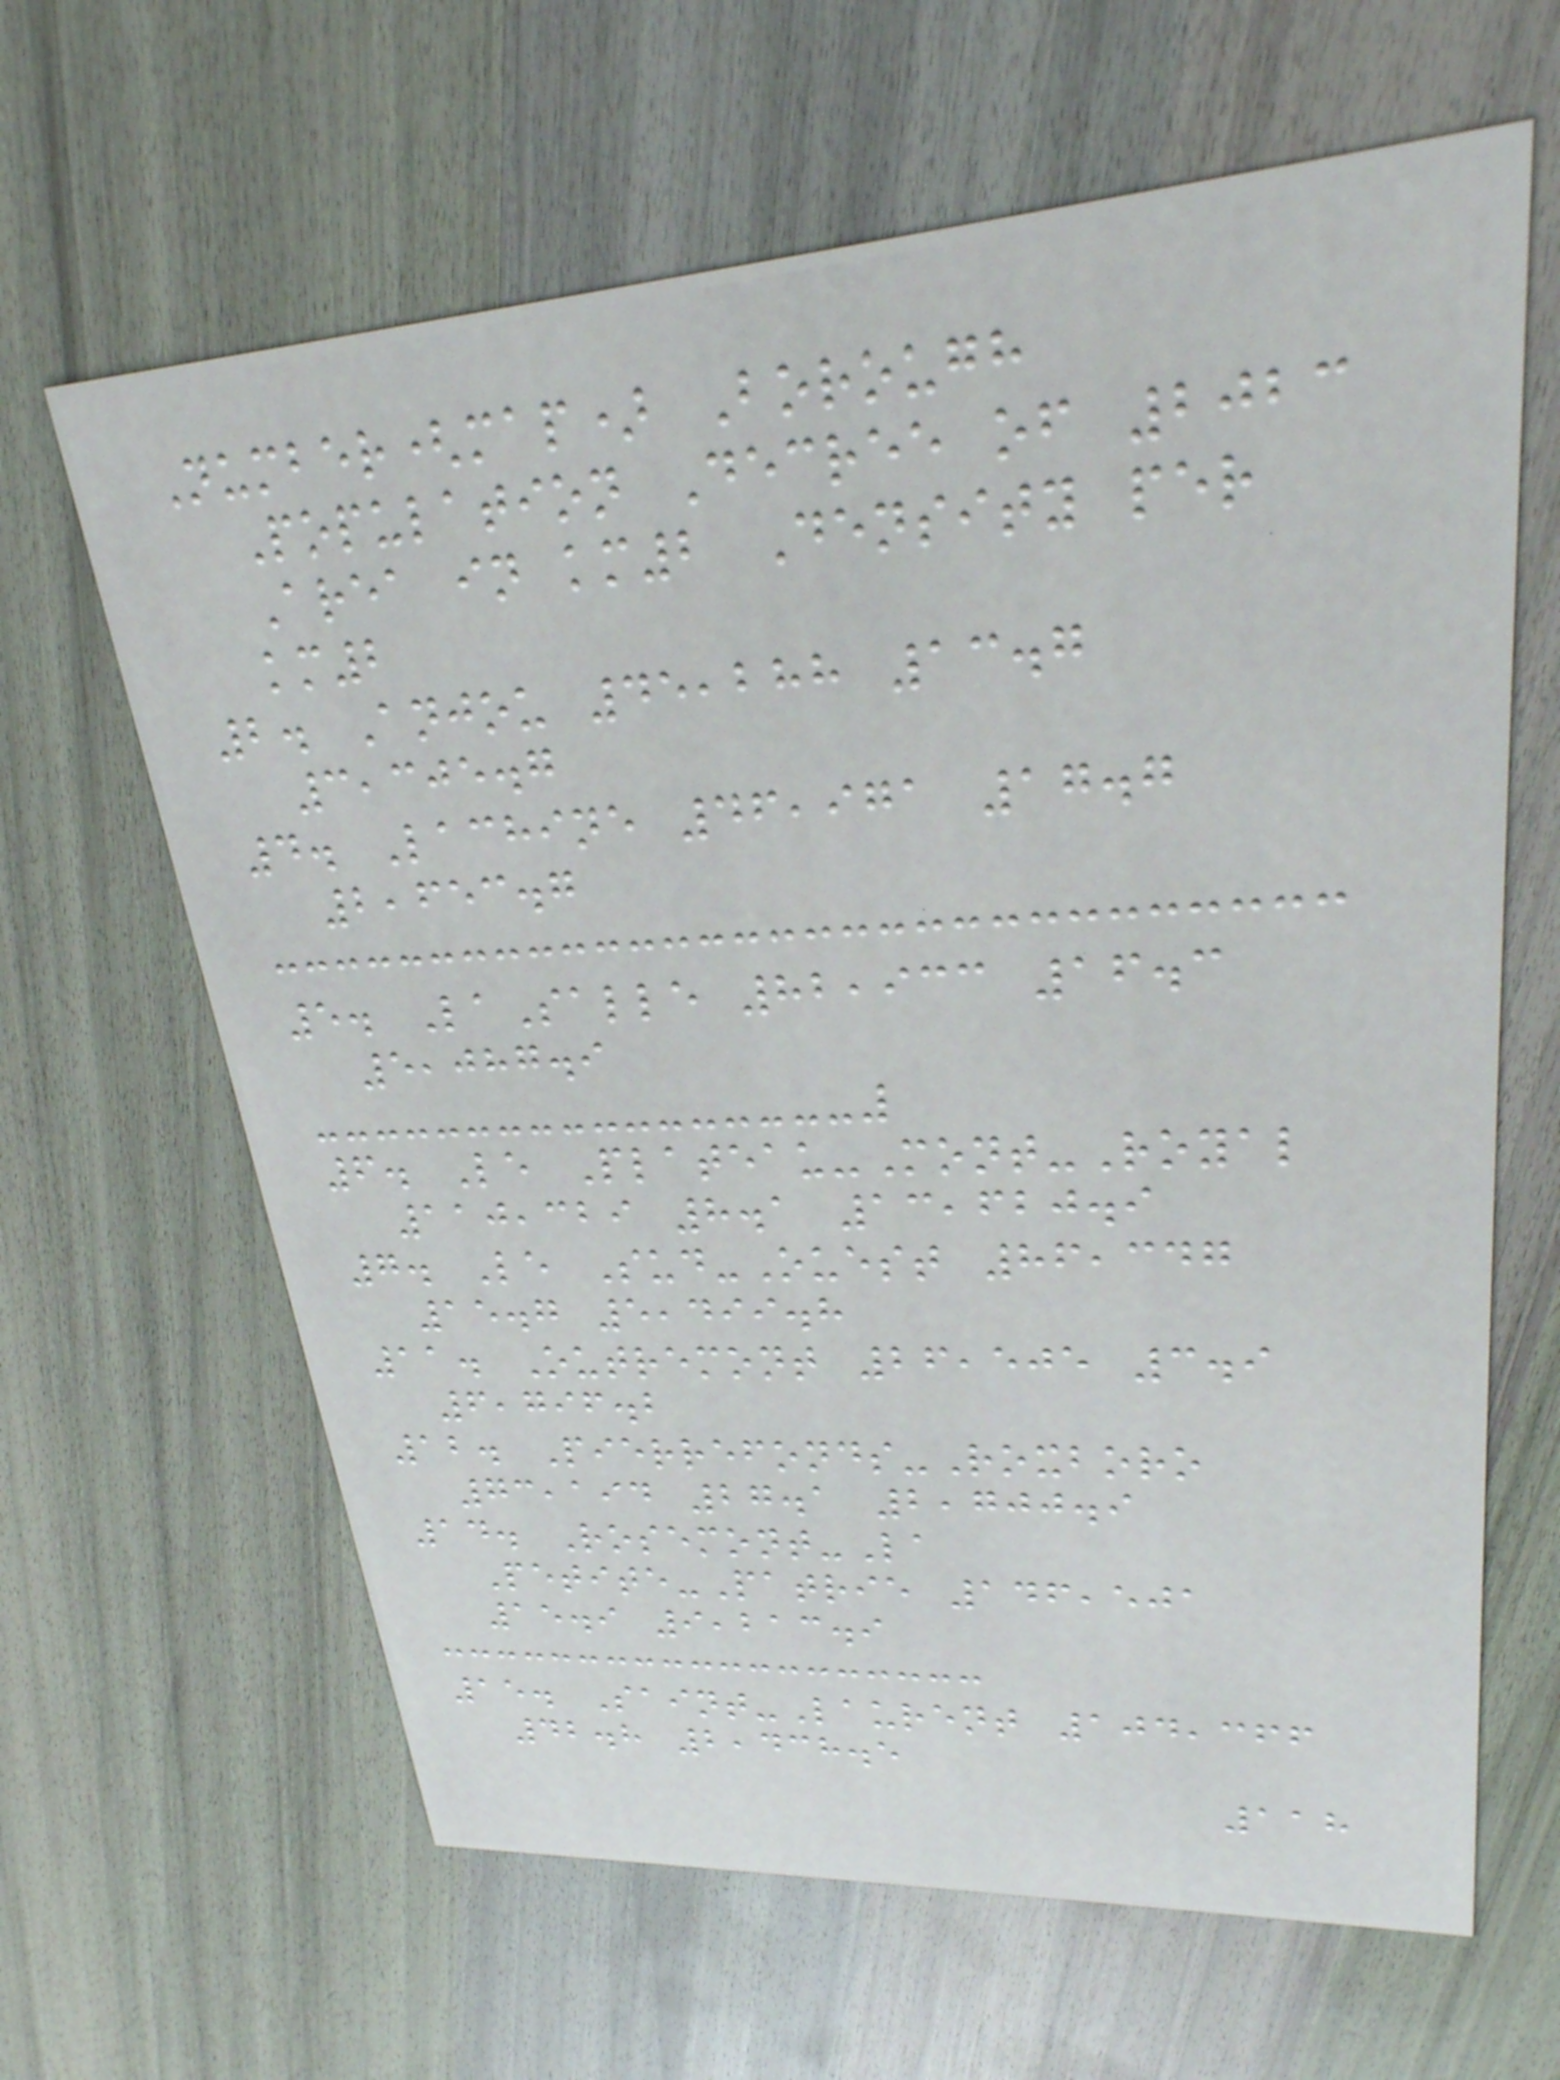Number(map) Borough
Population Decree of 2023
Area in km2 Density per
km2
2. Anjou 45,288 13.7
3,305.7
4. Lachine 46,971 17.7
2,653.7
5. LaSalle 82,933 16.3
5,087.9
6. Le Plateau-Mont-Royal
110,329 8.1 13,620.9
7. Le Sud-Ouest 86,347
15.7 5,499.8
11. Outremont 26,505 3.9
6,796.2
12. Pierrefonds-Roxboro
73,194 27.1 2,700.9
14. Rosemont-La
Petite-Patrie 146,501
15.9 9,213.9
15. Saint-Laurent 104,366
42.8 2,438.5
118
